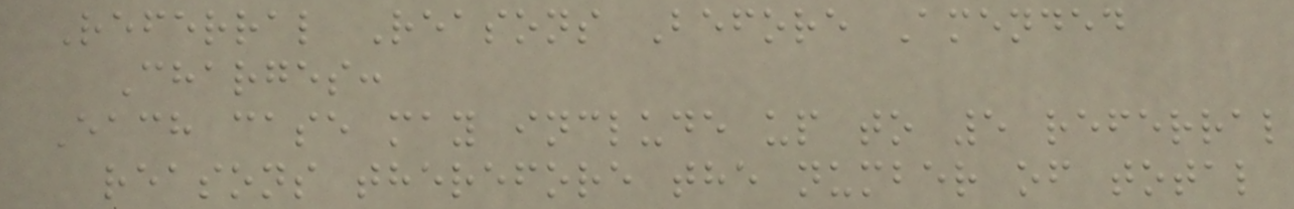Referral Reasons Before Amended
Charges:
Each case may include up to 5 referral
reasons therefore the number of total
